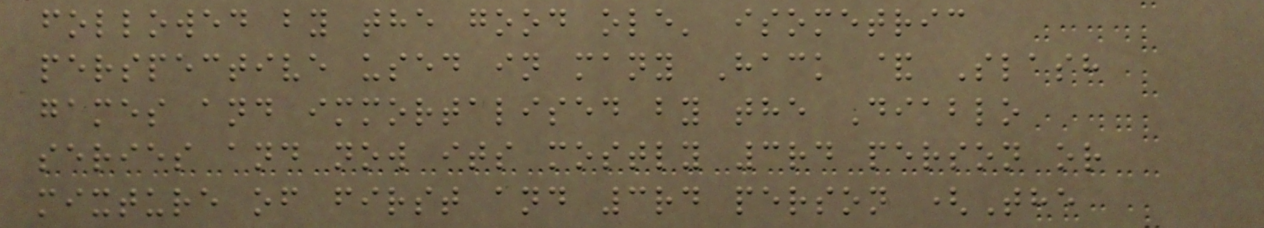followed by the good ole' isometric
perspective used in many Hack & Slash
games and immortalised by the Diablo
series and now its mostly 3rd person or
mixture of first and 3rd person (The
